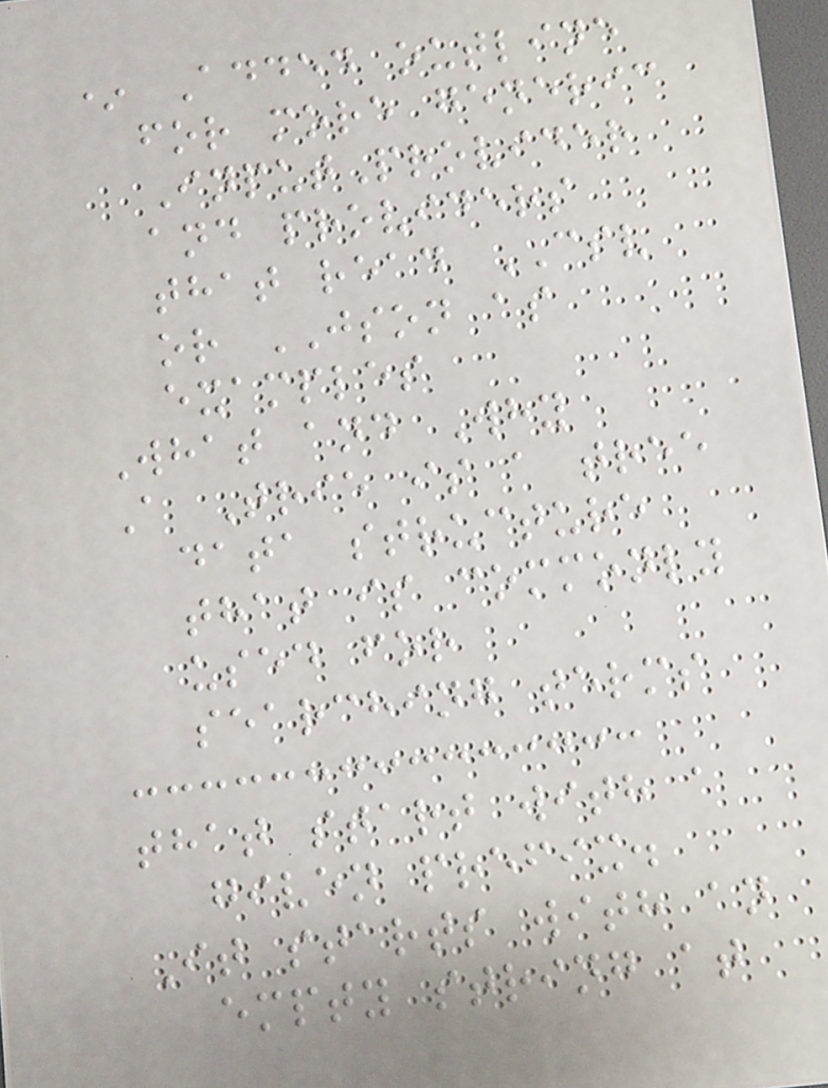* Added outline
for more generic
InputProvider
and providers
that read CSV
or JSON as
examples
What and Why
A Trie is a tree
data structure
that is commonly
used for
searching terms
that start with a
given prefix.
It starts with an
empty string at
